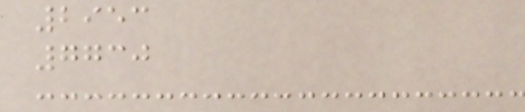2953
7730
